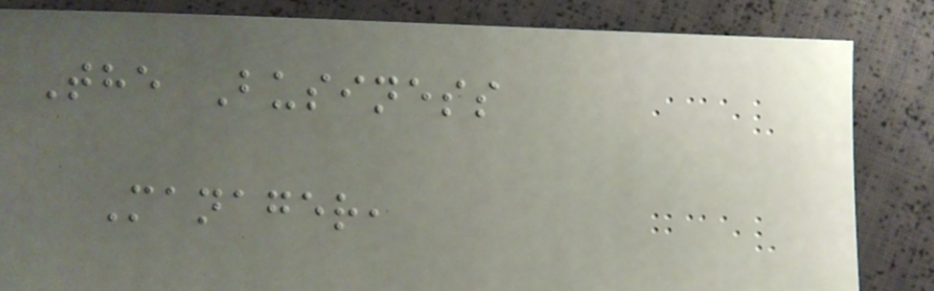The Business
Manager,
